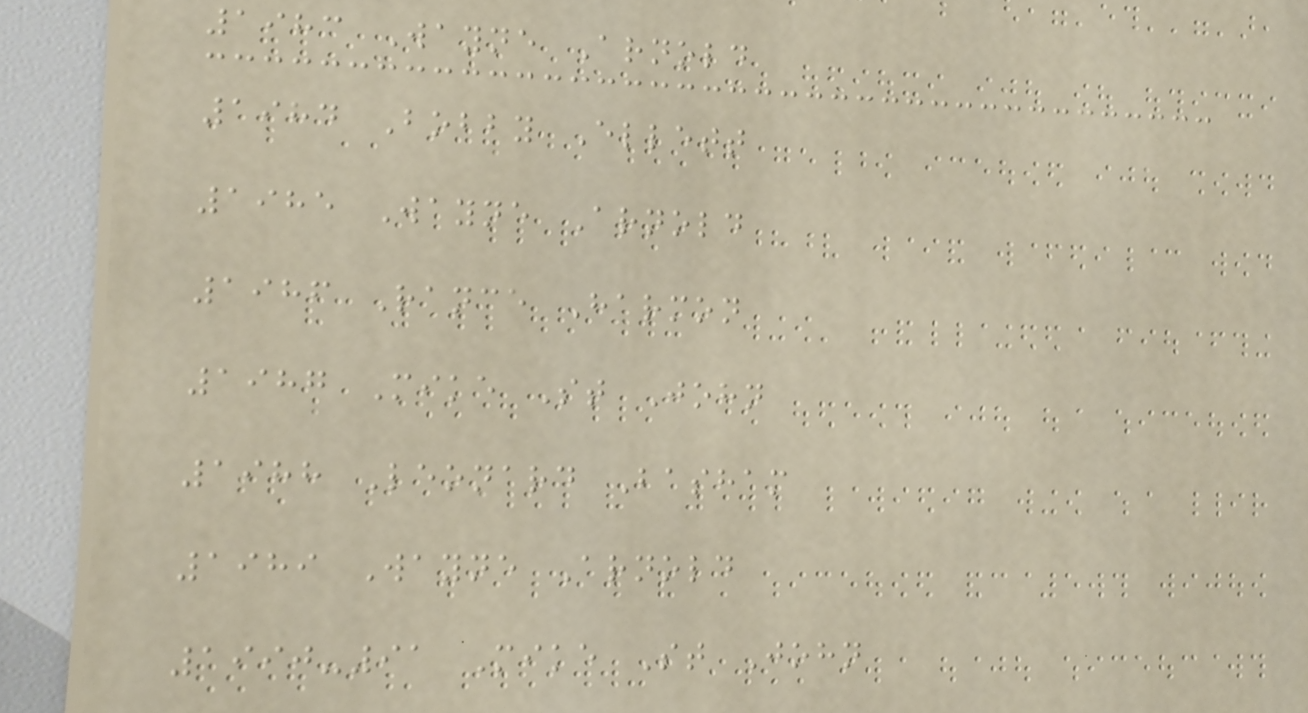1983 Wayne Arnold
1984 Bobby Ellett
1985 Wayne Arnold
1986 Rance Harmon
1987 Mike St John
1988 Leonard Basham
1989 Wayne Arnold
1990-91 Mike St John
